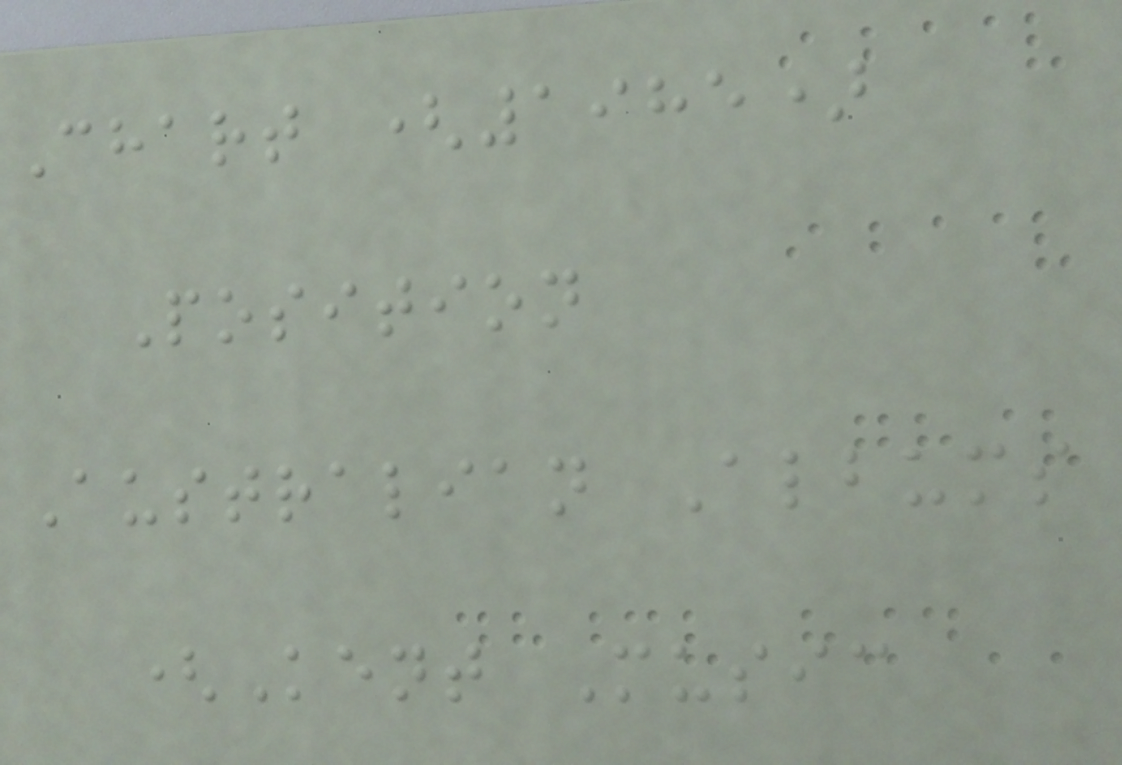Chart (1985)
Position
Australian Albums
(Kent Music
